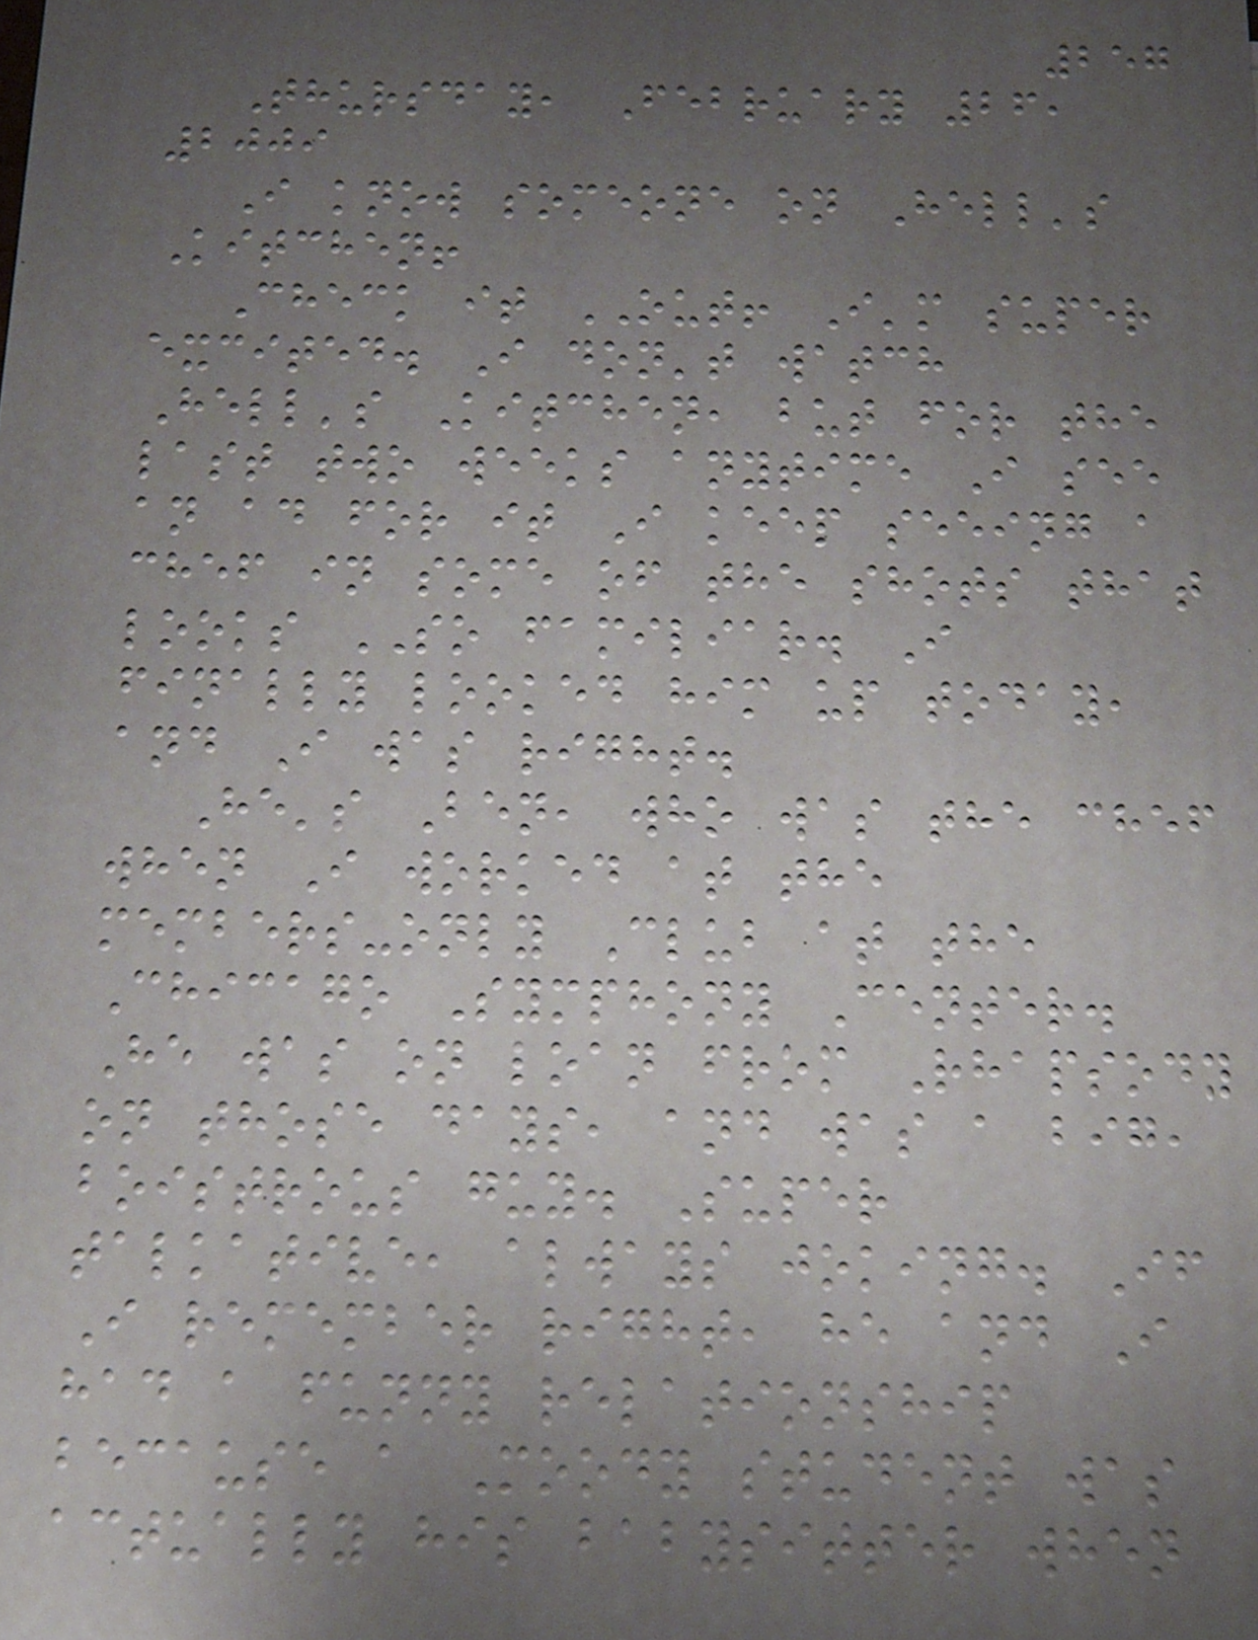257
Thursday, February 26,
2009
I know someone on Hell's
Kitchen!
Check it OUT! I'm super
excited. I don't watch
Hell's Kitchen, but for the
last two weeks anytime I see
an ad for it I keep seeing a
chef in some of the shots that
looks SO familiar. I
finally looked him up today,
and I was right.
He's Ben, who was the chef
when I worked at the
members-only Club at the
Chicago Symphony Center.
He was on loan from Rhapsody
on those days, and was a big,
boistrous guy. Super
talkative, always joking. If
I remember right, he and I
had a funny relationship
because a Moody student was
actually his babysitter when
